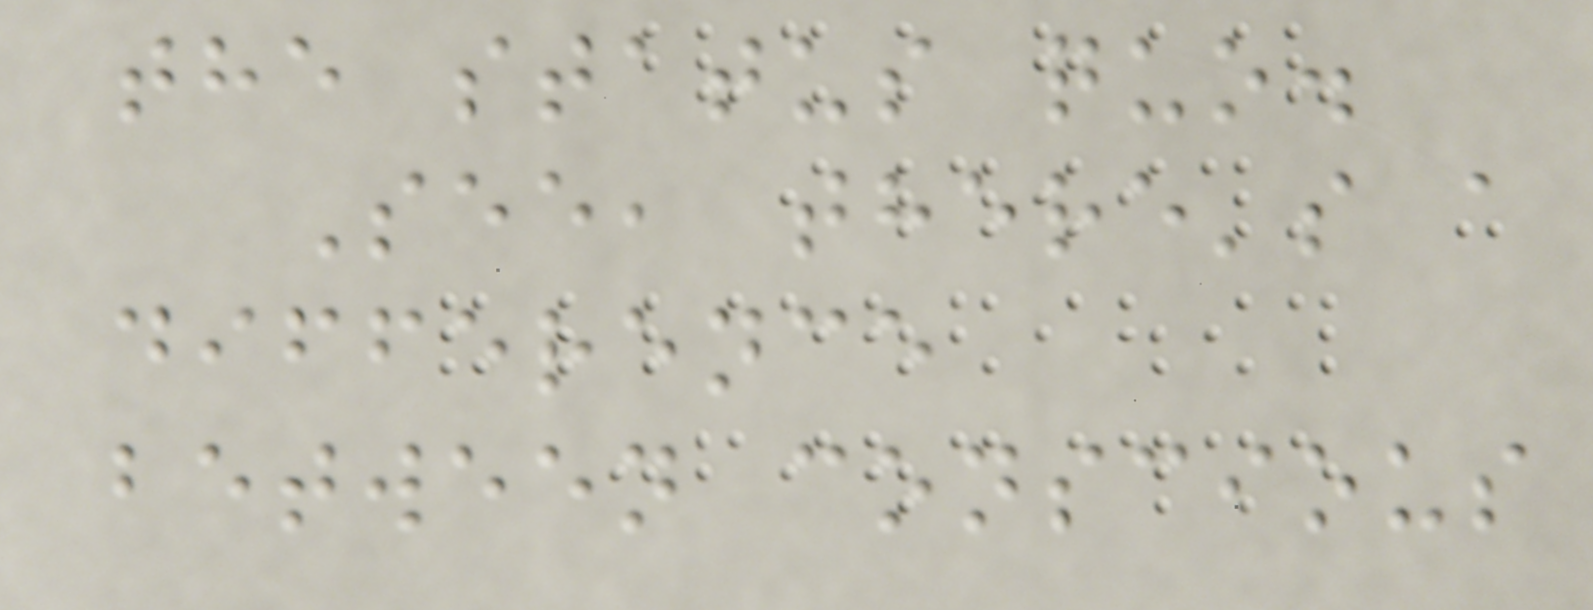the status quo.
See, there's a
difference
between conscious
